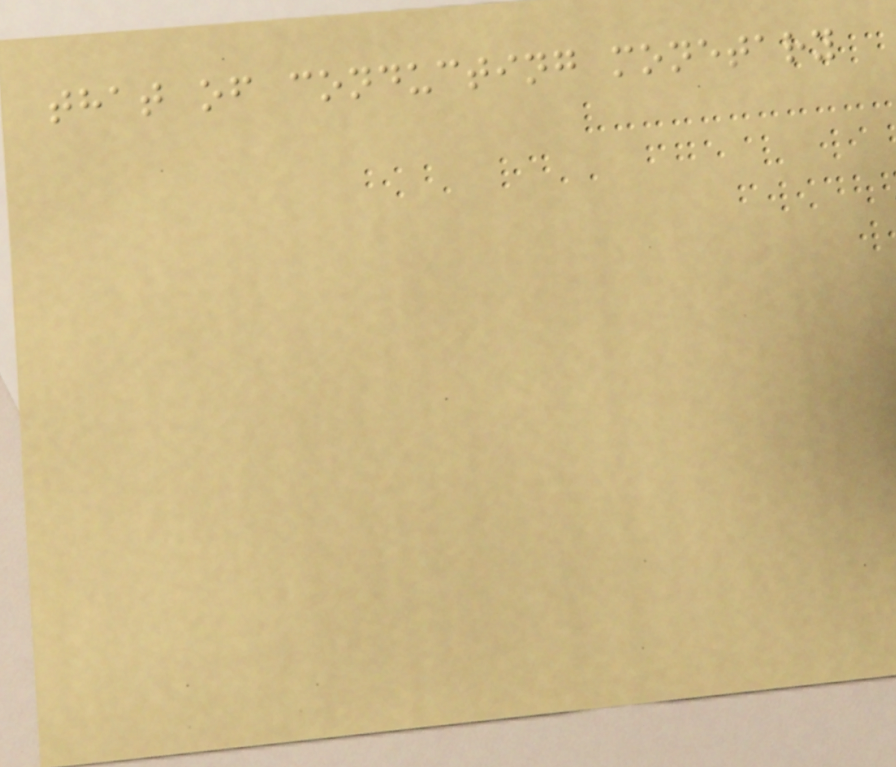that of conducting monetary
